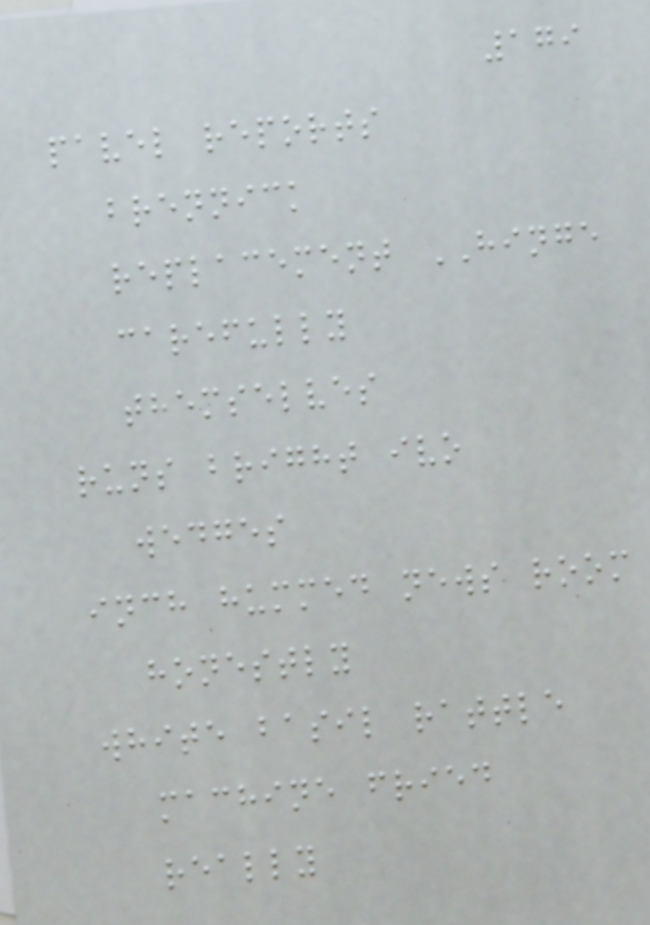179
pavel reports
brennick
replacement HINGE
carefully
themselves
runs bright ivo
wedges
inch hummed news room
honestly
white basil rattle
machine fried
really
